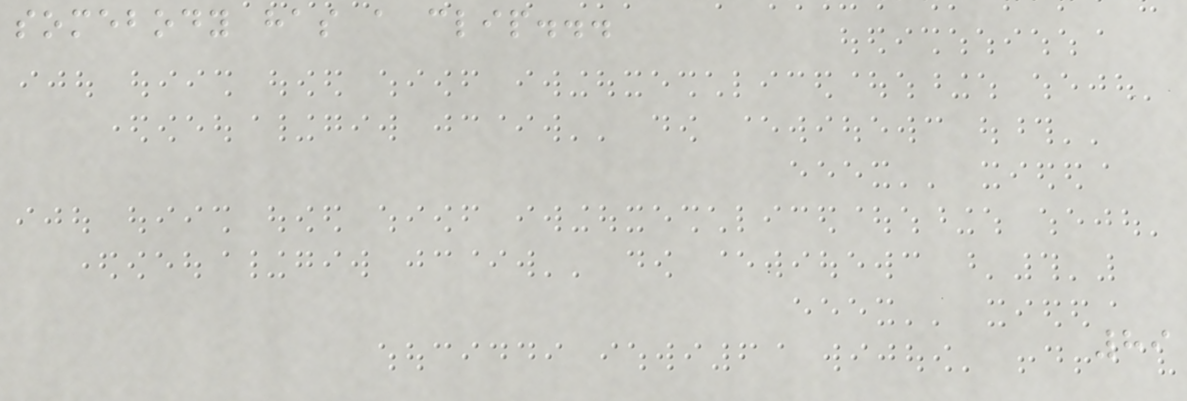somebody has a clip...
89
